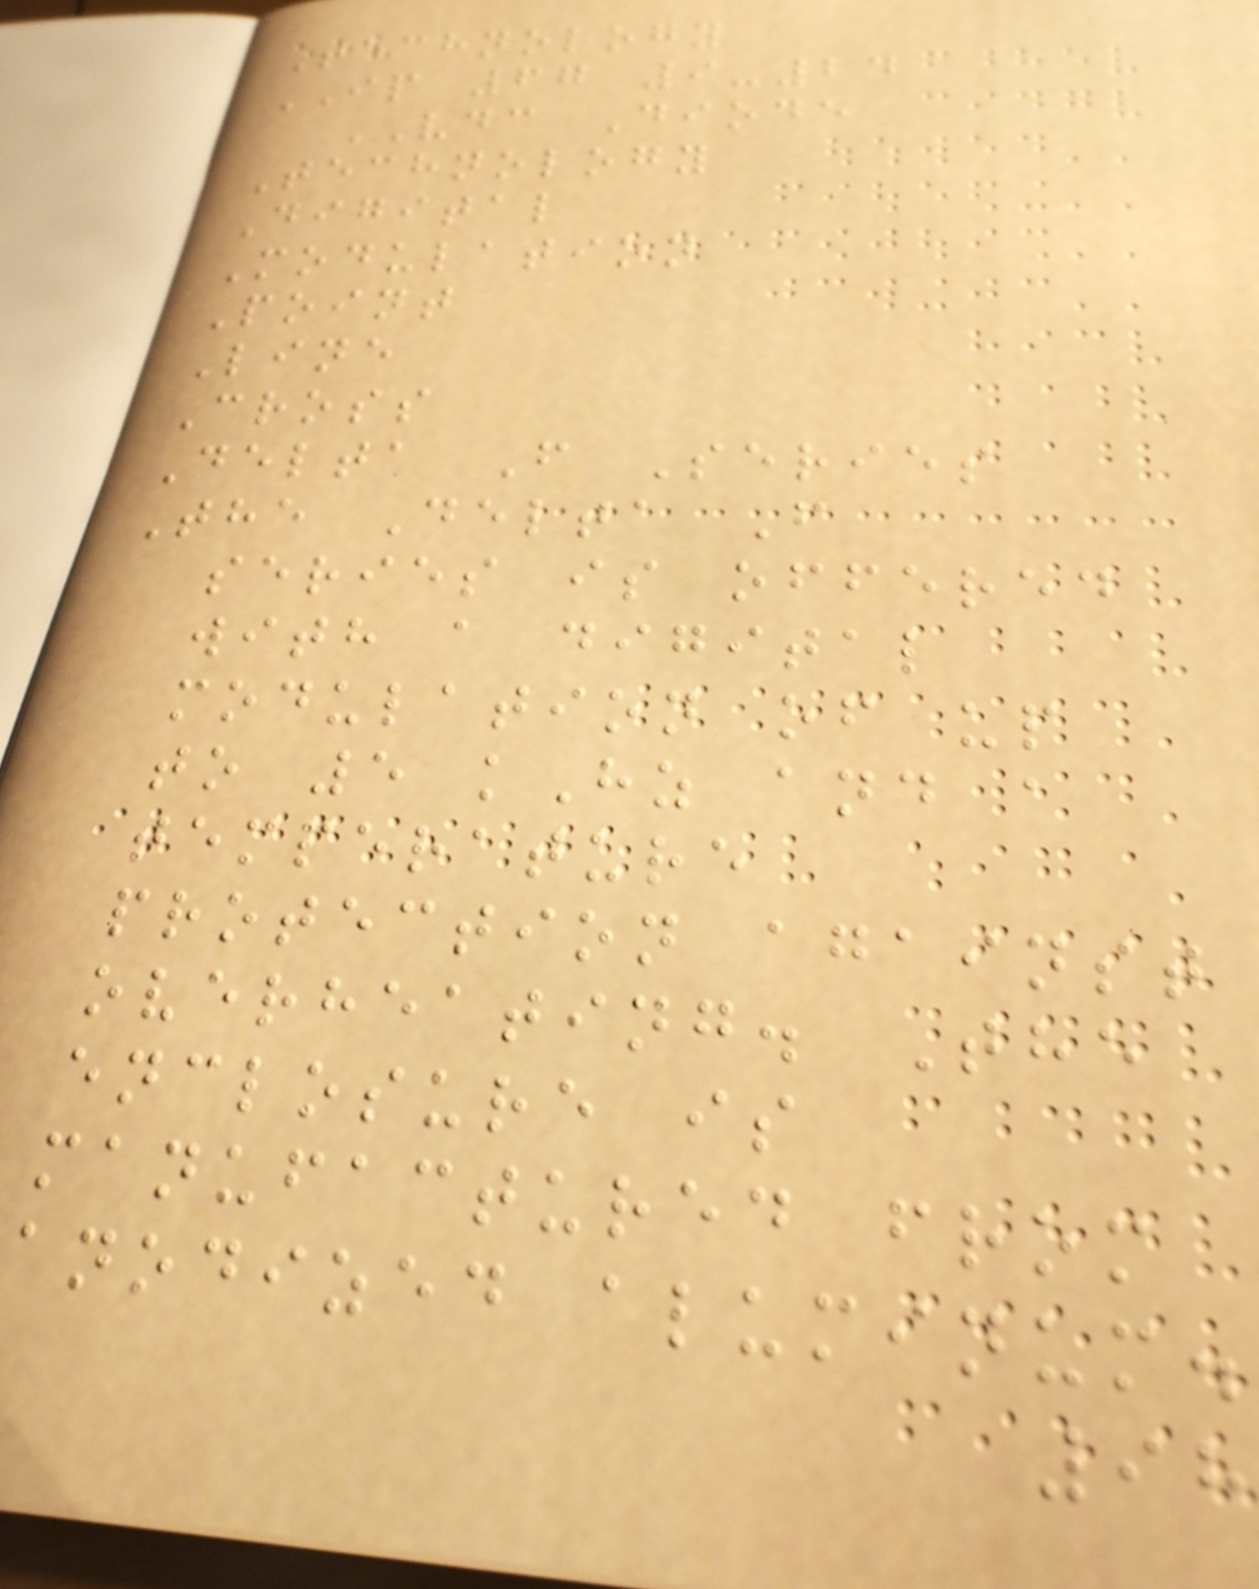Technology
IP 67 9-24
VDC Diode
Technology
Digital
Modulation
Point
Line
Cross
Delta F Series
The Delta F
series is offered
with a digital
modulation of up
to 5 kHz and a
temperature
protection against
overheating. The
enclosure is
manufactured from
anodized aluminum.
98
